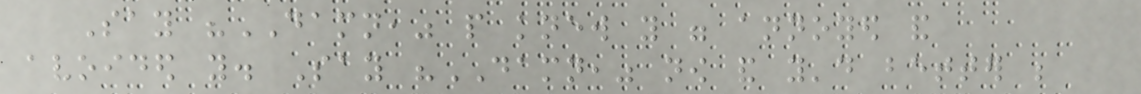Say "DAMN," people knew you were annoyed and
avoided you. Say "DAMN," now and you'd better be
